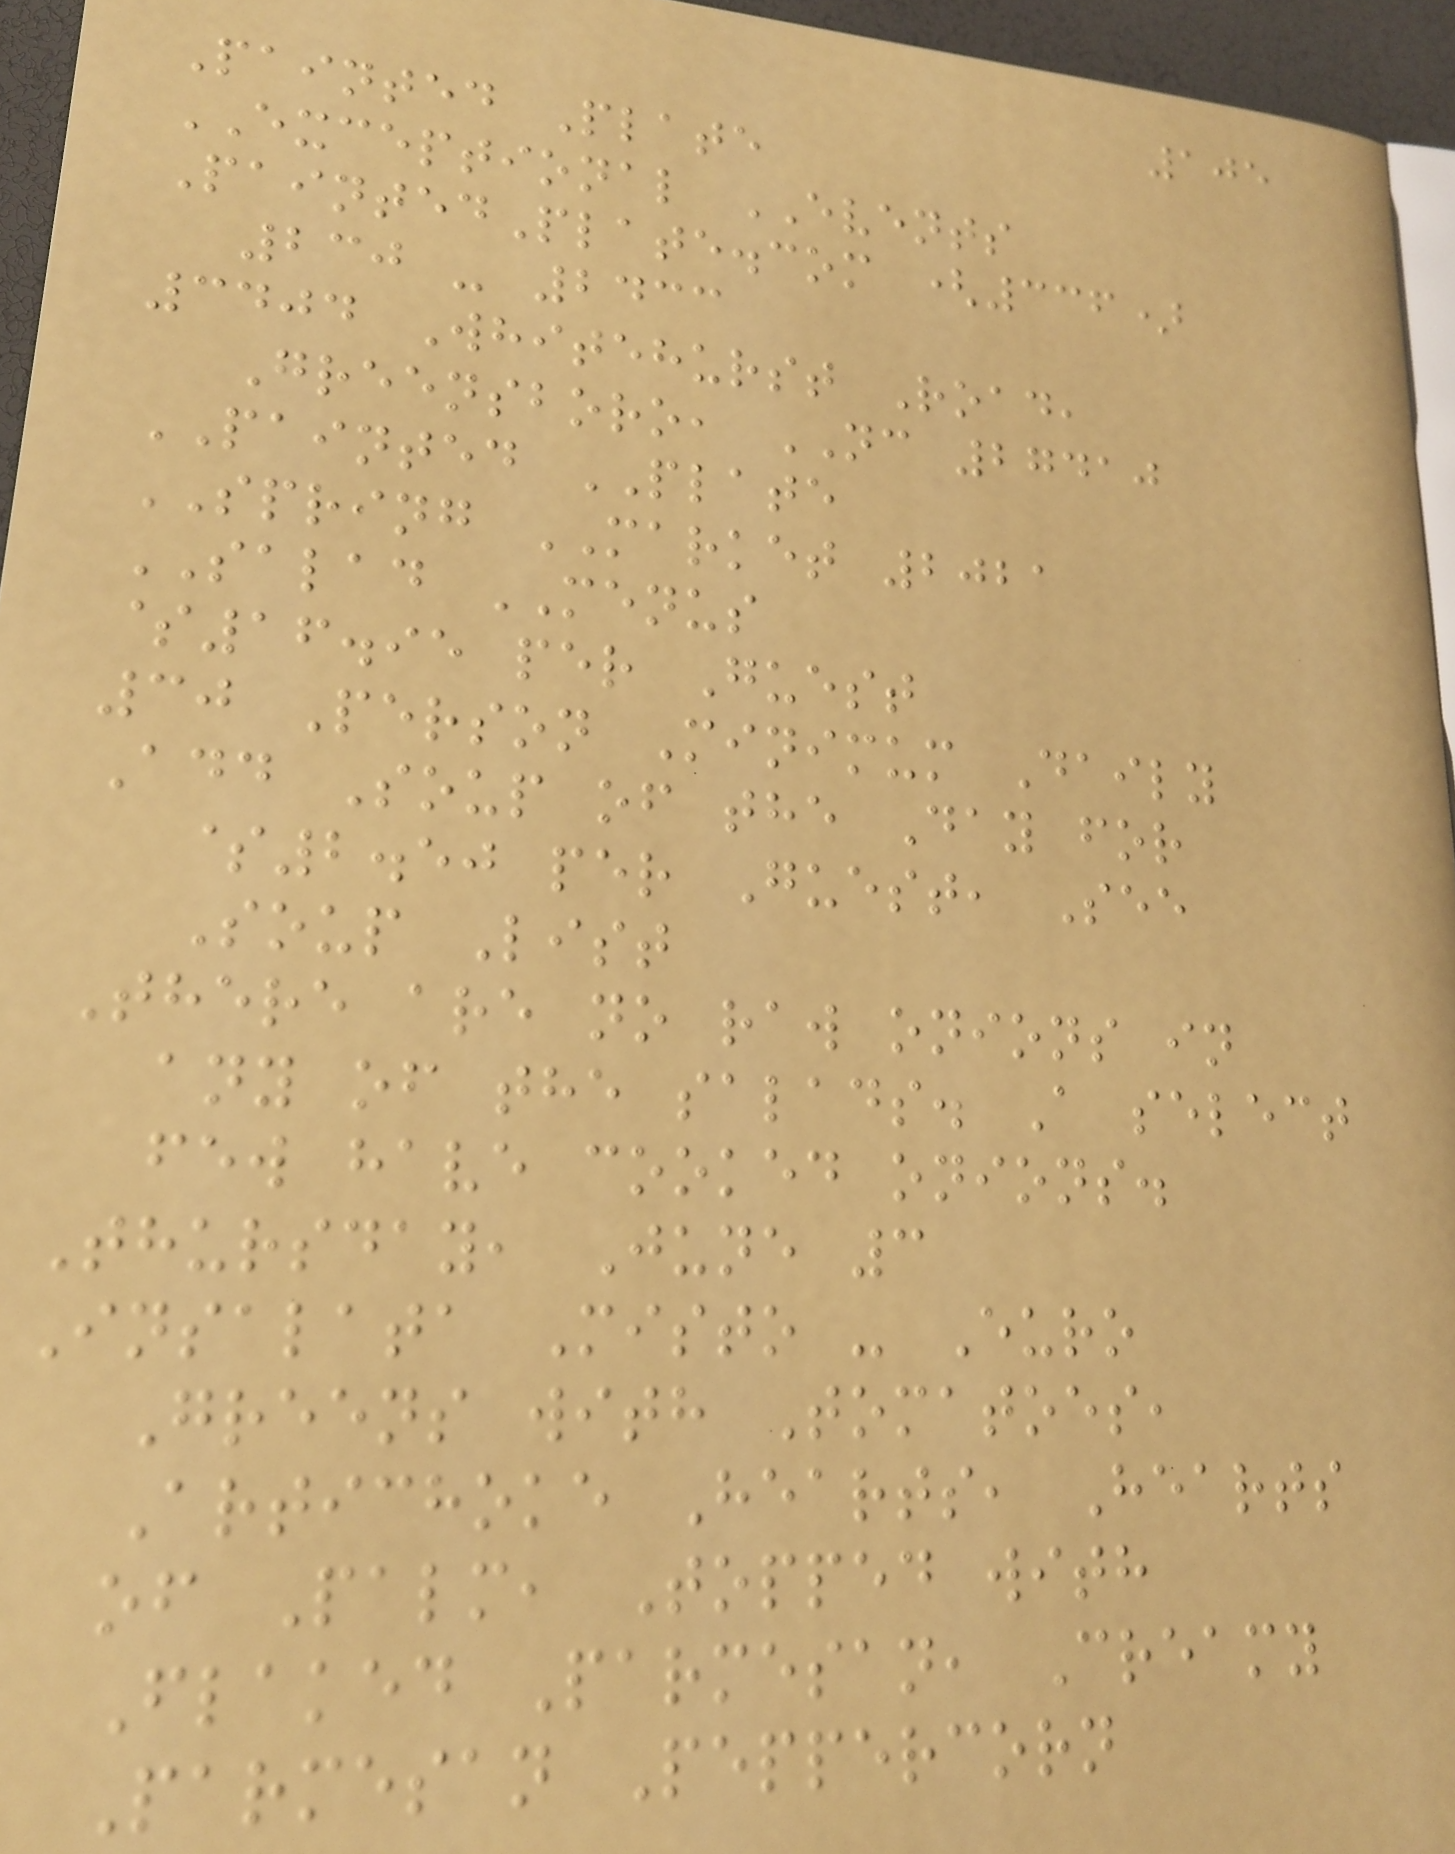105
Painted Plate
EXCEPTIONAL EVENTS
PaintedPlate.com (336)
230 - 2433
3404 Whitehurst Road,
Greensboro, NC 27410
PAINTED PLATE
SPRING MARKET 2021
SALAD MENUS
$16.95 per Guest
30 Person Minimum Daily
Add Soup of the Day for
$2.50 per Guest, See
Soup List
There are no raw onions in
any of the salads. A select
few have cooked onions.
Thursday, June 3
Insalata Misto - Euro
Greens with Tomatoes,
Artichoke Hearts, Hearts
of Palm, Topped with
Flaked Parmesan, Creamy
Parmesan Peppercorn
